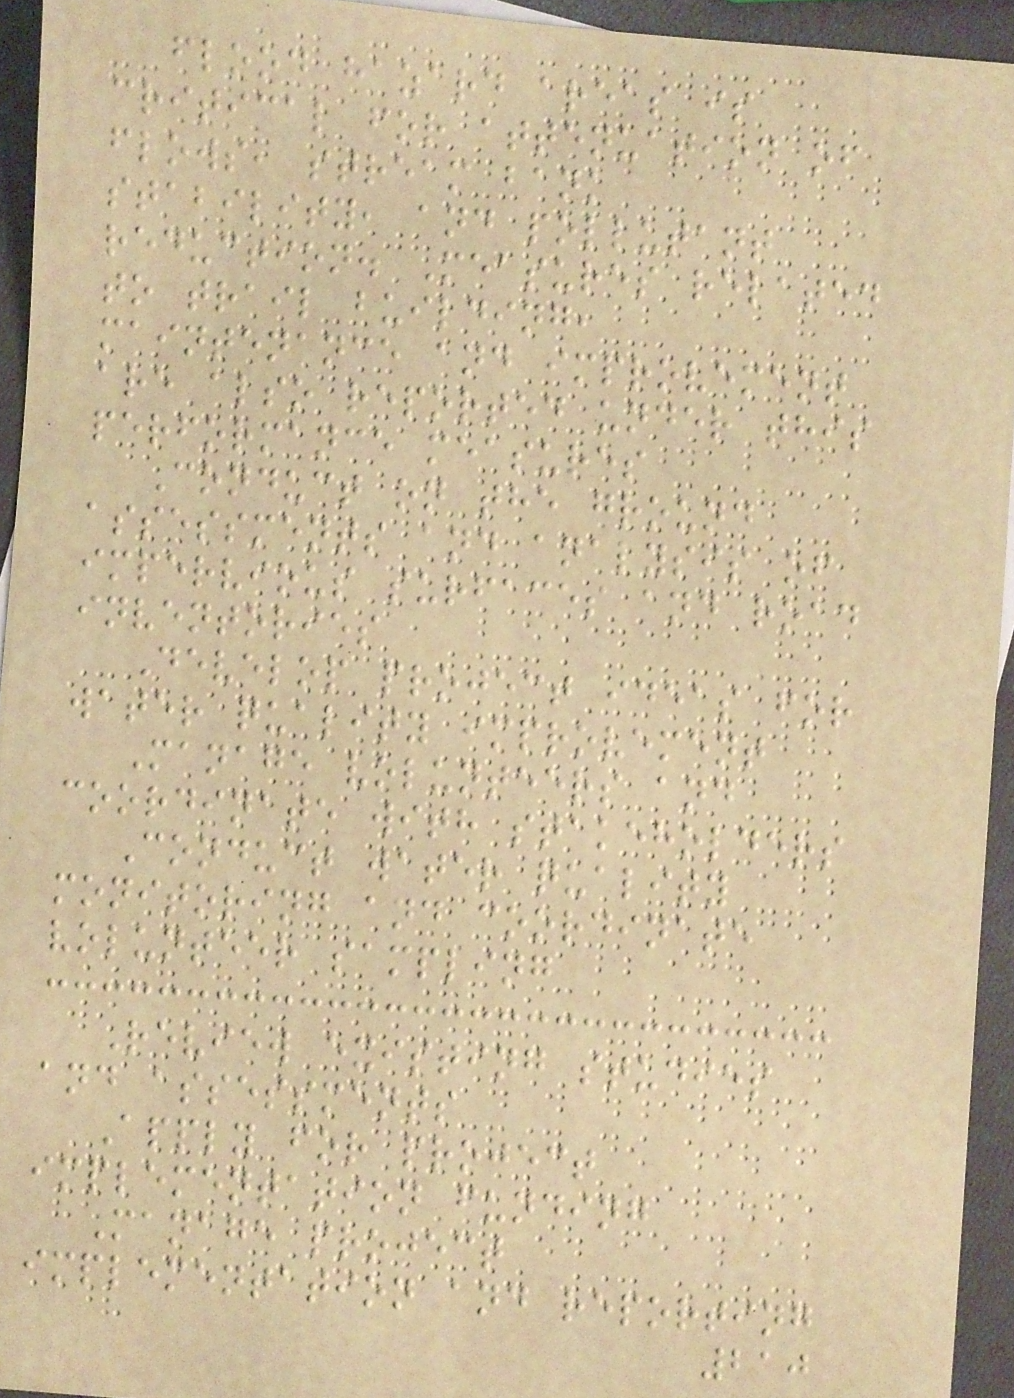flood hazard areas is
critical for attenuation of
flows, stream bank
stability, and pollutant
reduction. Measures related
to trail building,
maintenance and improvement
are also reported under this
performance measures
Conduct on the ground
assessments and analysis of
impervious surfaces and road
inventories
Develop project ideas for
water quality improvement
Manage volunteers and
coordinate with stakeholders
Conduct water quality
monitoring and coordinate
volunteer sampling
Review existing studies
and assessments
Apply for project
implementation funding
Manage project
implementation and reporting
210
